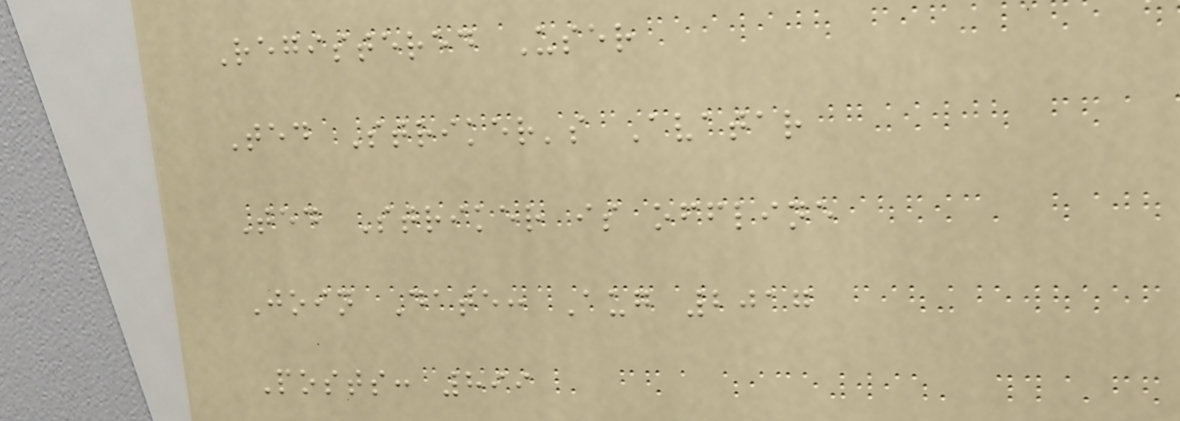Registered User
Ted Striker's Avatar
Ted Striker is offline
Join Date: Aug 2017
Posts: 899
